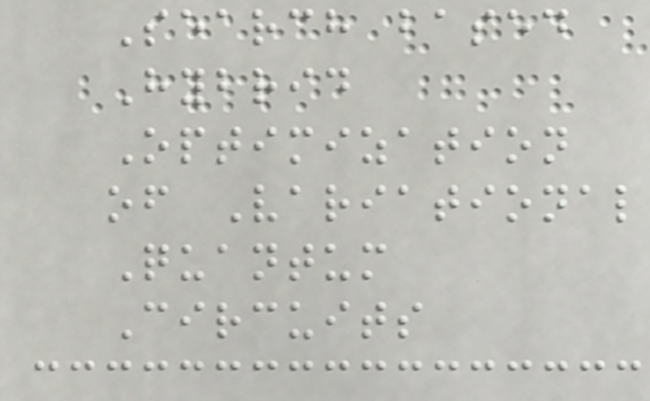Search based
Hybrid
Optimization
of Variational
Quantum
Circuits
